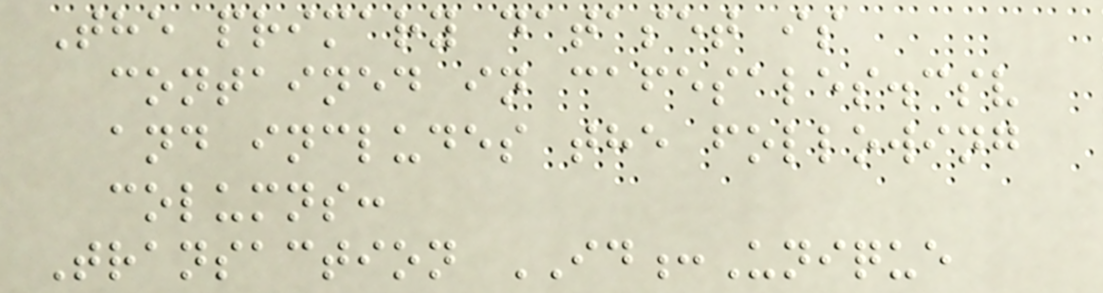The primary dataset is
contained in cafesales.csv
and includes the following
columns:
Transaction ID:Unique
